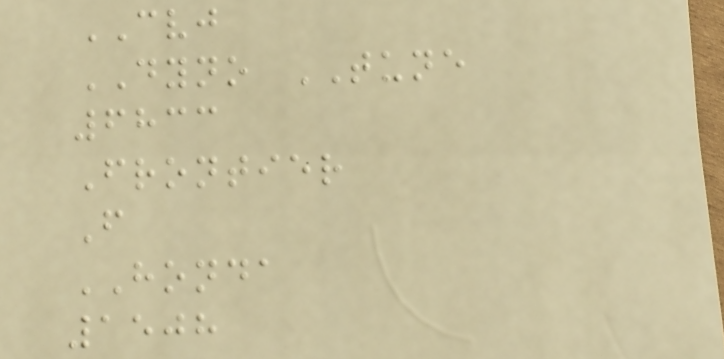CVJ
DYNO TUNE
6833
Frontier
F
HONDA
1508
